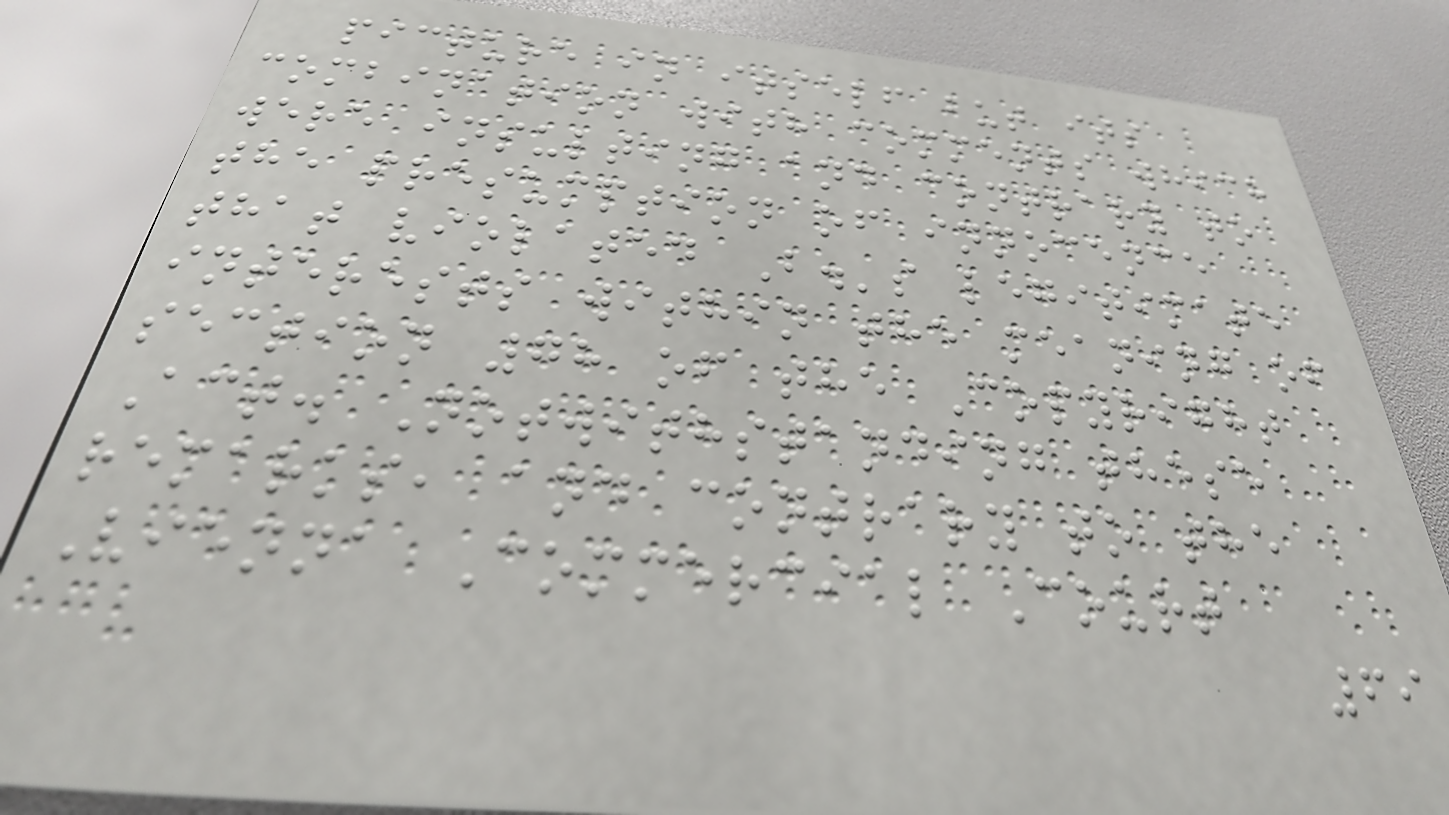picture in itself but its
combination with comments which
were insulting and contrary to
the presumption of innocence
that violated B.'s legitimate
interests within the meaning of
section 78 of the Copyright
Act. Notwithstanding these
remarks, and contrary to the
Vienna Commercial Court
69
